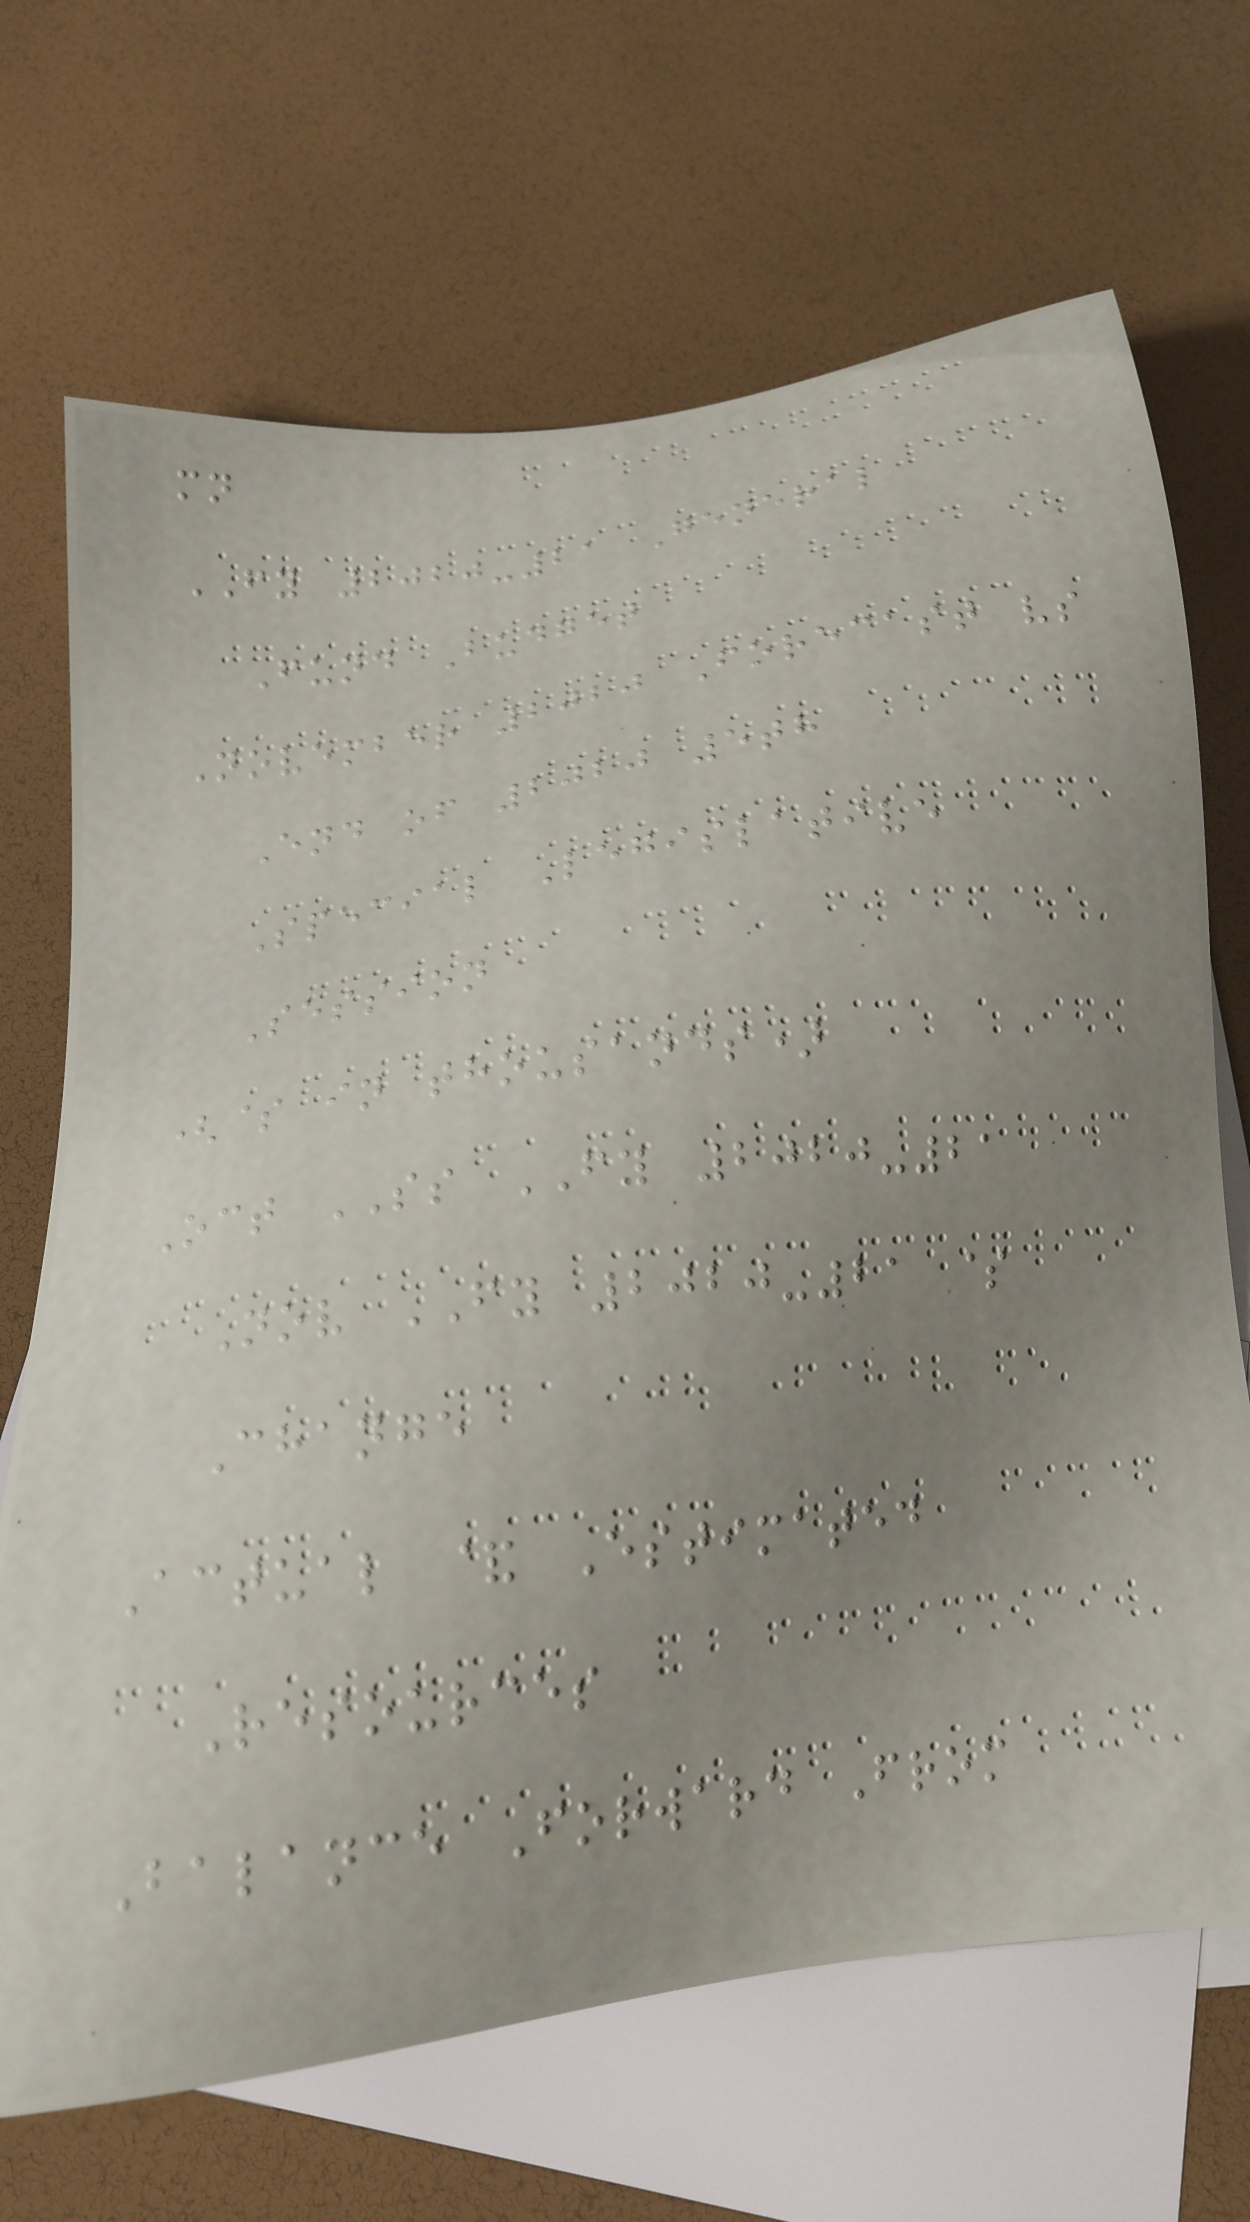mn
FY 2020-21 General
Fund Budget
November 2020 Forecast vs
End of 2020 5th
Special Legislative
Session
($ in thousands)
Oct SS FY 2020-21
Nov FY 2020-21 $
Change
Actual & Estimated
Resources
Balance Forward From
